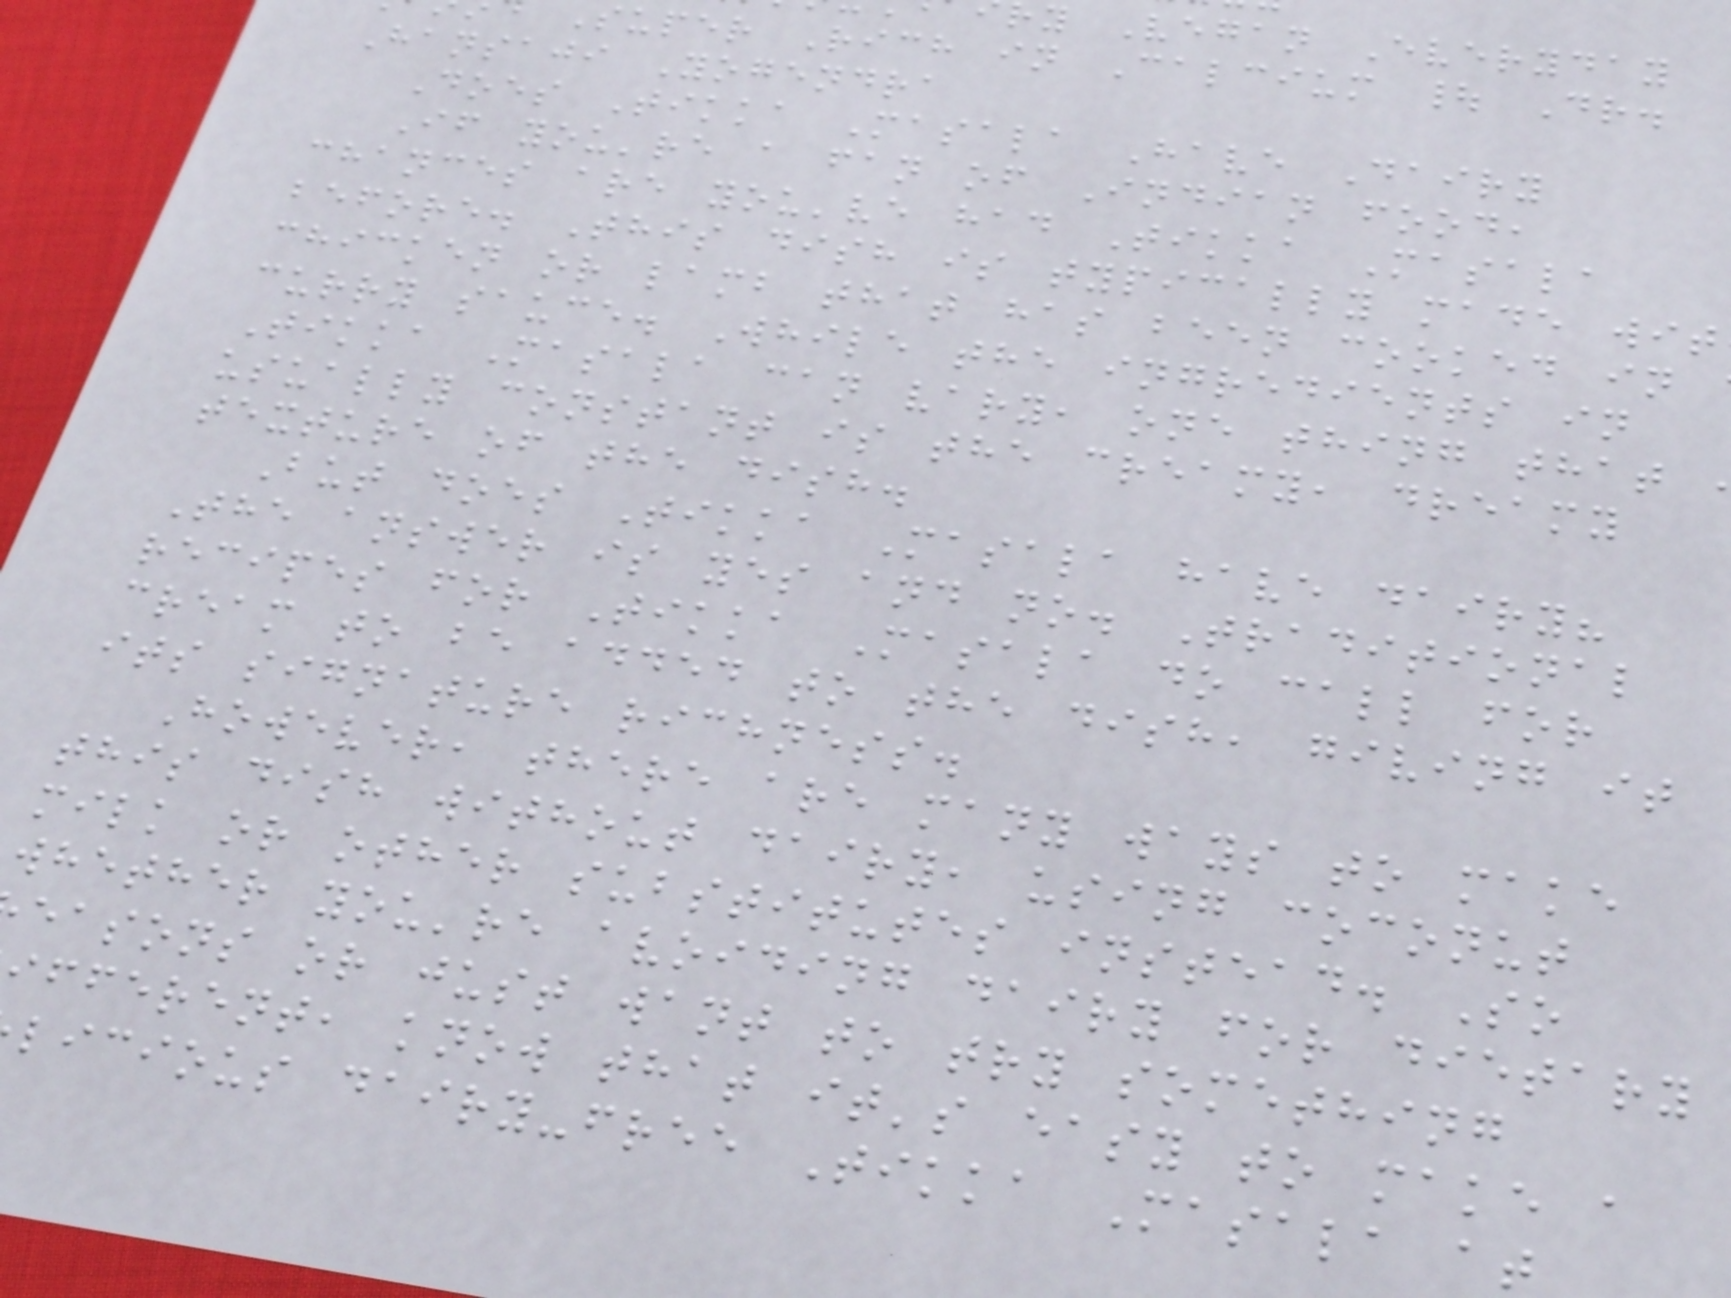y Vegan Everyday
super Rich in Calcium | Dr.
Hansaji Yogendra
Does Tikka Masala Have Dairy
If you're a fan of Indian food,
chances are you've had Tikka Masala
before. This dish is typically made wit
chicken or lamb that has been cooked in
curry sauce. While the ingredients in
Tikka Masala can vary, one thing that
usually constant is the creamy, dreamy
texture of the dish.
But does Tikka Masala have dairy?
The answer is yes and no. Traditional
recipes for Tikka Masala do call for
cream to be added to the dish, giving it
its signature richness.
However, there are many ways to make
this dish without dairy, using coconut
milk or other substitutes instead. So
whether you're avoiding dairy for dietary
easons or just want to try something
ifferent, know that it's easy to make a
licious dairy-free Tikka Masala at
